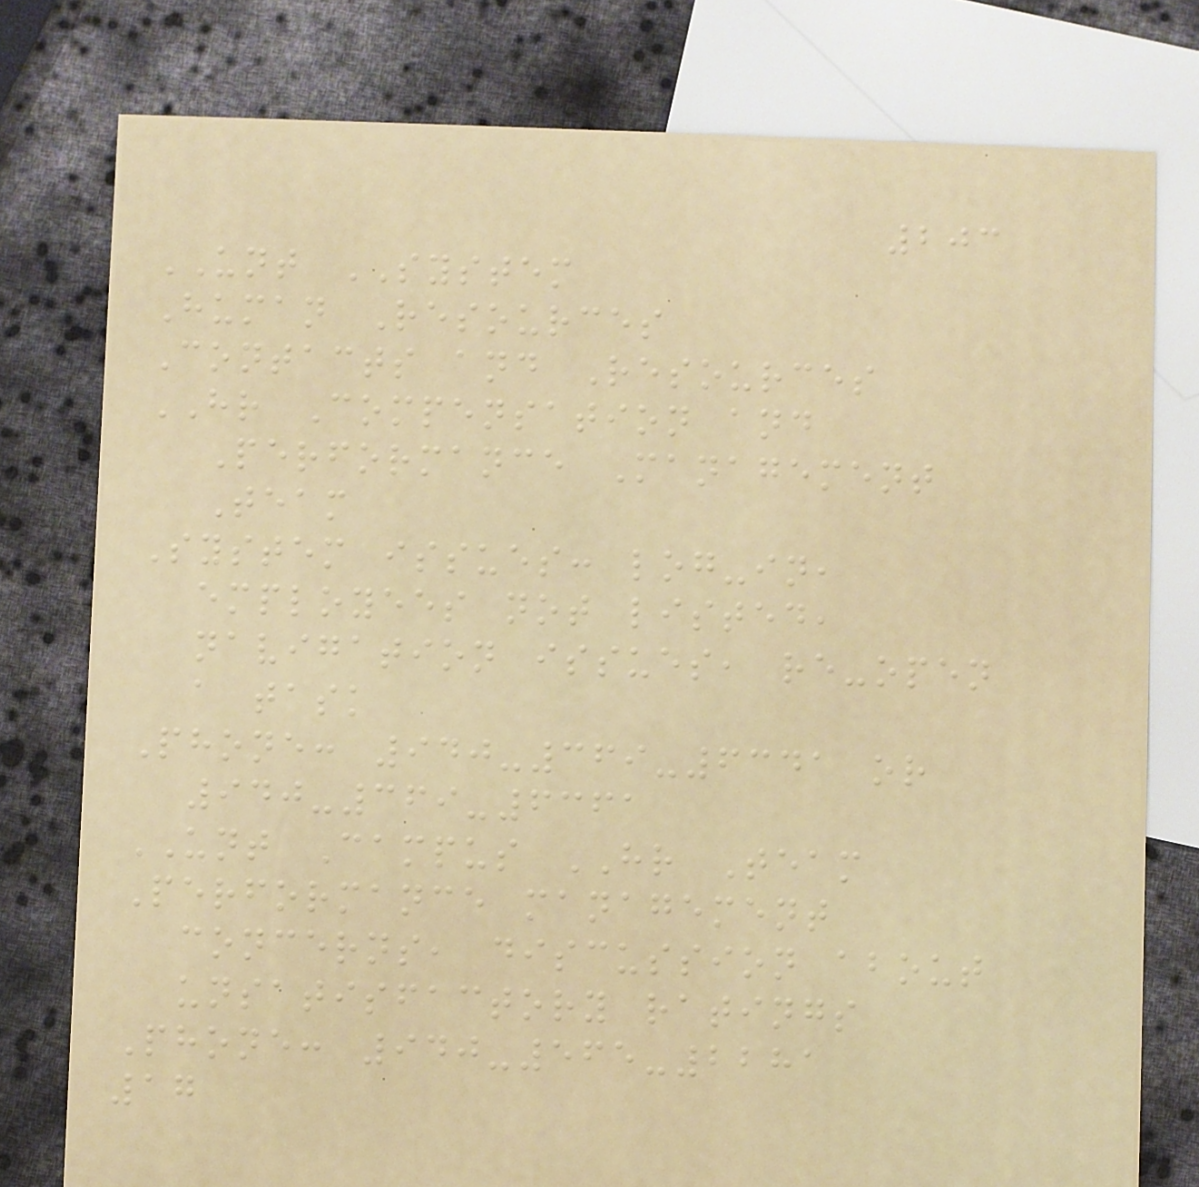203
UNT SYSTEM
Human Resources
Contacts and Resources
HR Compensation and
Performance Management
Team
System issues: log-in,
employees not listed,
navigation issues, re-open
a task
Phone: 940-369-6341 or
940-369-6361
UNT Campus HR Team
Performance management
concerns, discussion about
unsatisfactory ratings
Phone: 940-565-2281
17
